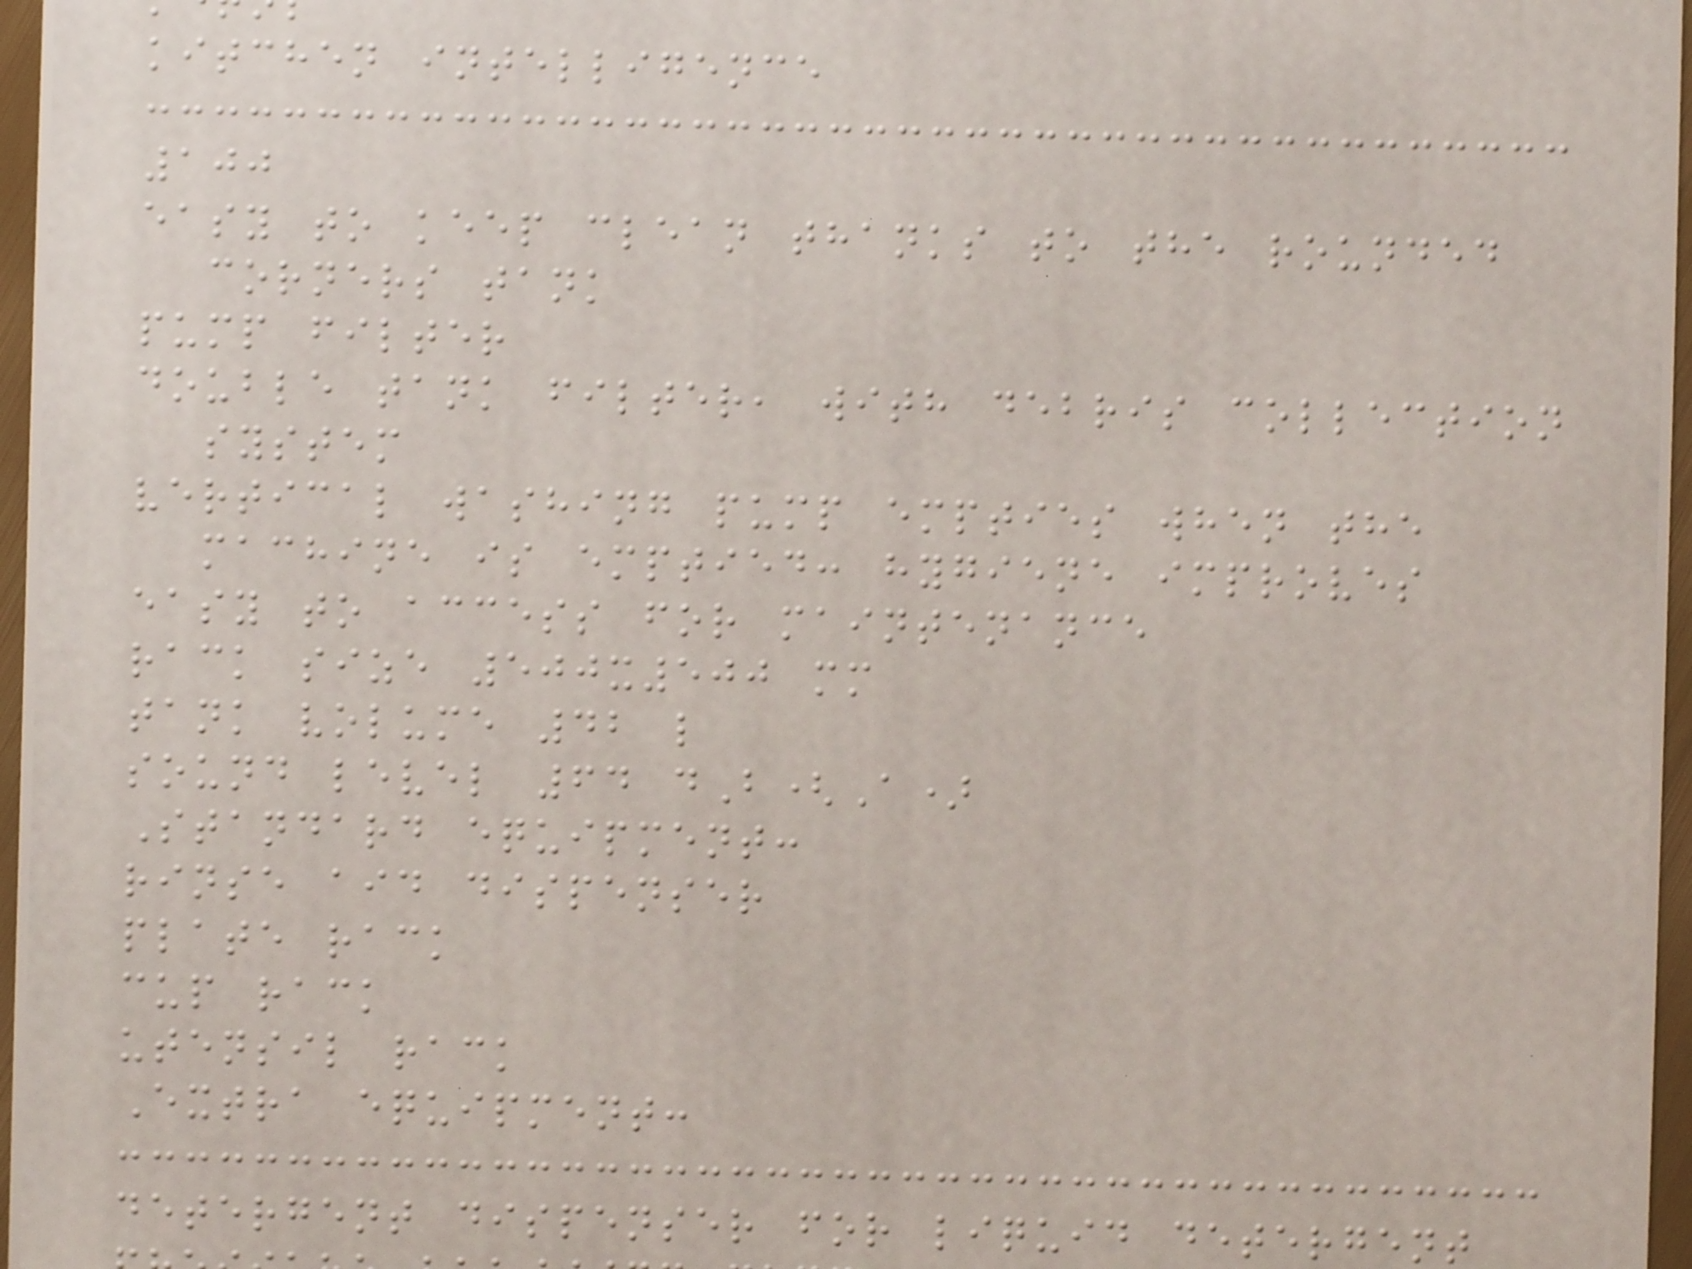kitchen intelligence
100
easy to keep clean thanks to the rounded
corners tank
pump filter
double tank filter, with debris collection
system
vertical washing pump empties when the
machine is emptied: hygiene improves
easy to access for maintenance
rack size 500x500 mm
tank volume 42 l
sound level 64 dB(A)
Standard equipment:
rinse aid dispenser
plate rack
cup rack
utensil rack
Extra equipment:
detergent dispenser for liquid detergent
